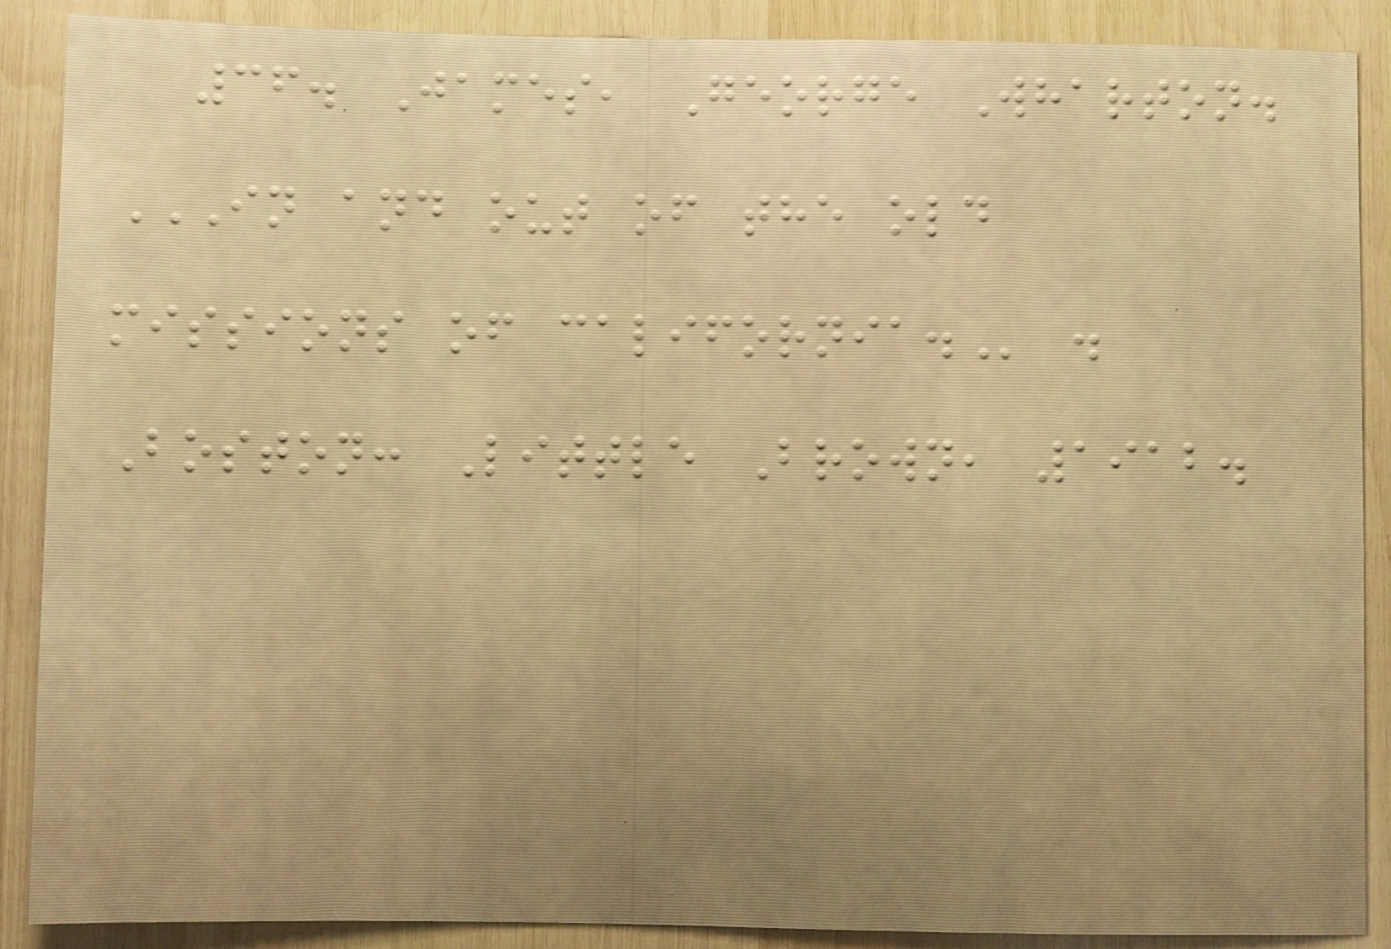36. James, George Wharton.
IN AND OUT OF THE OLD
MISSIONS OF CALIFORNIA. .
Boston: Little Brown, 1912.
